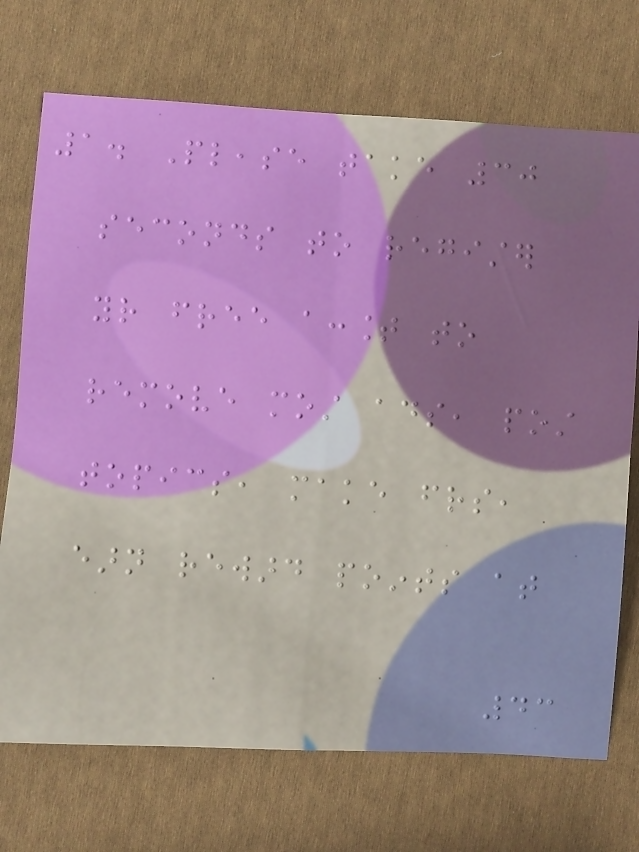1. Please take 30
seconds to register
your free account to
remove most ads, post
topics, make friends,
earn reward points at
43
